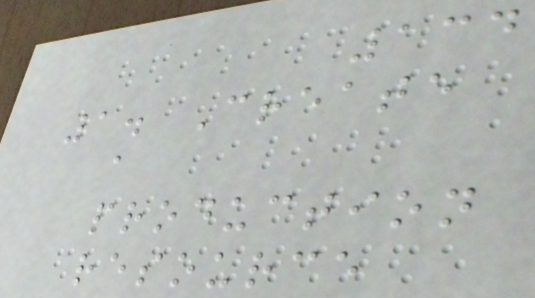134
1. Create
a
production
resource
